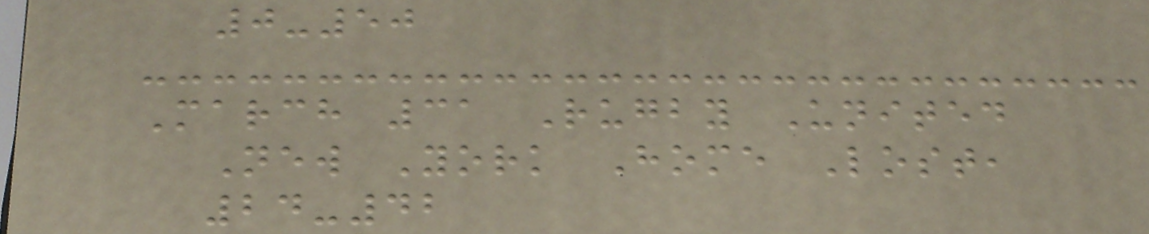0-50
March 31 Rugby United
New York Home Lost,
24-42
